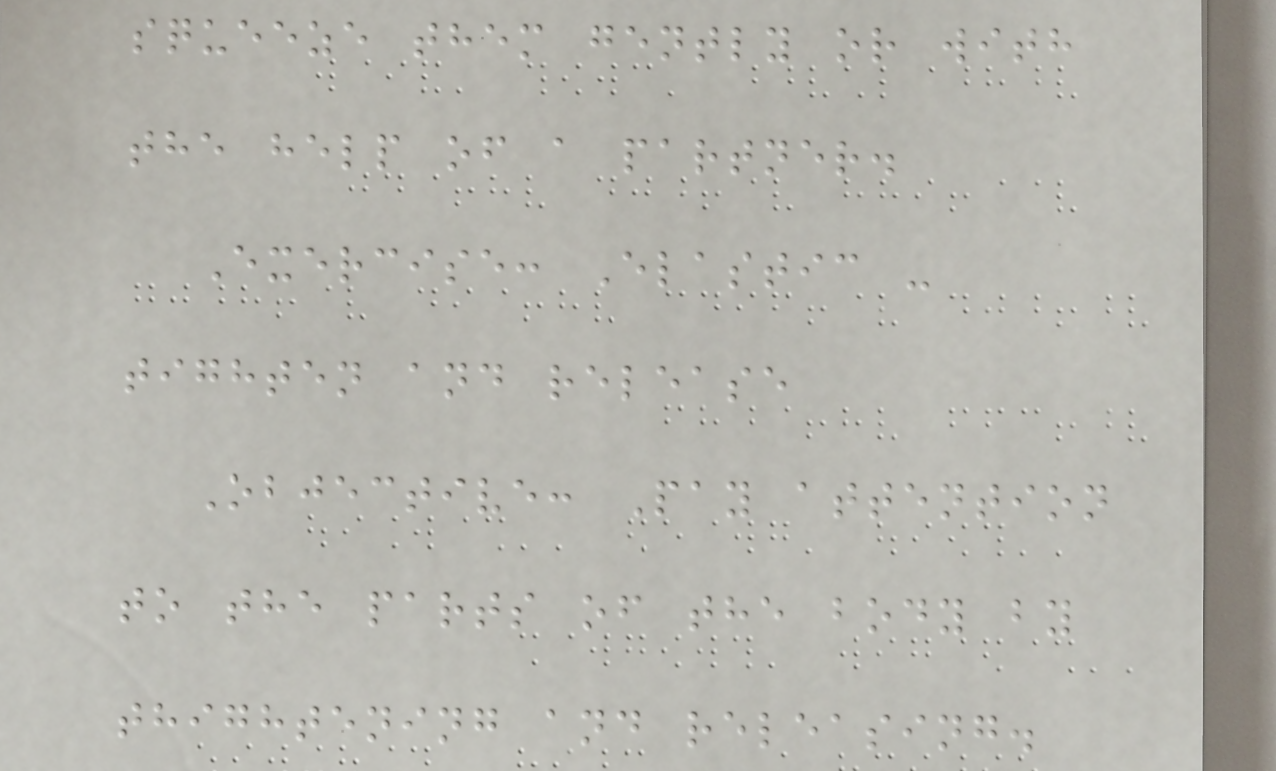squeeze them gently or with
the help of a partner.
Exercise: Elastic -
tighten and release
Objective: Pay attention
to the parts of the body by
thightening and releasing.
